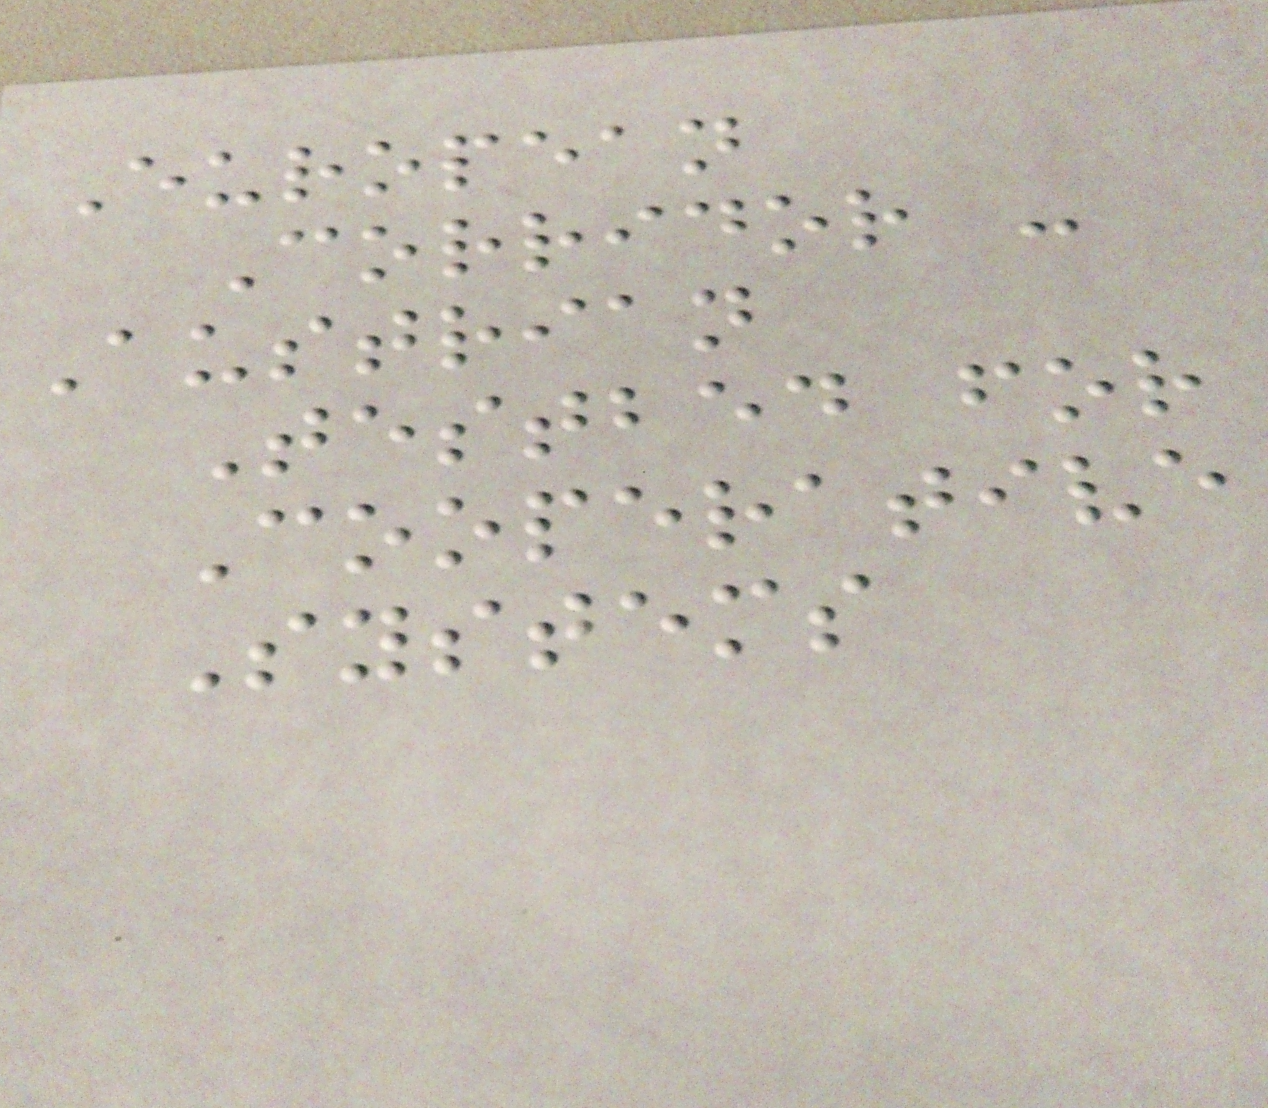European
Corridor -
Austrian
Testbed for
Cooperative
Systems
